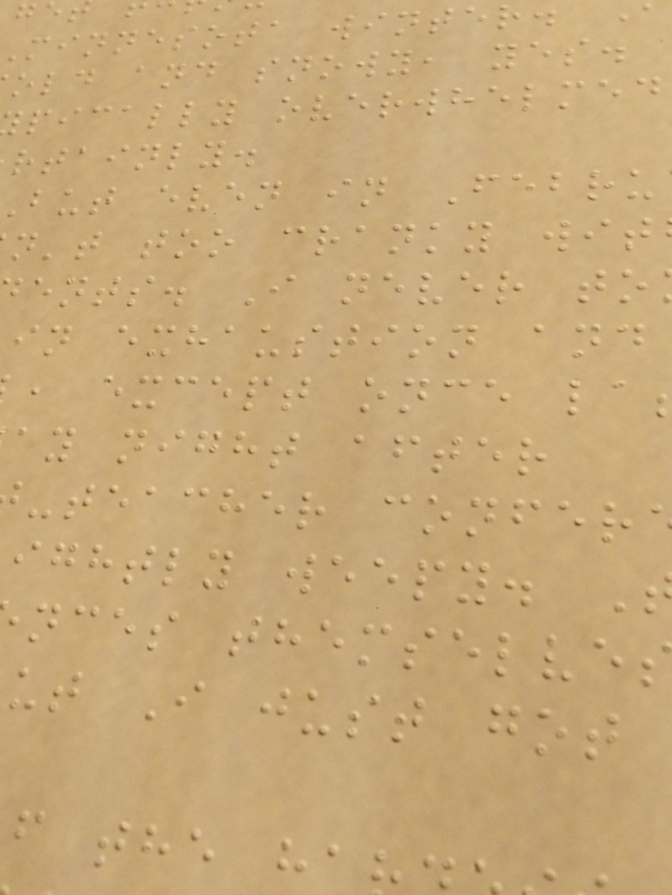minnesota winter
old and snowy, yes.
pically overwhelmed
rtainly.
but even in Febru
n't too cranky wit
ents. I never to
in exhaustion and
, except once la
ay night after
-teacher confer
ightly weepy.
nces themselve
ut I just got
f the h
